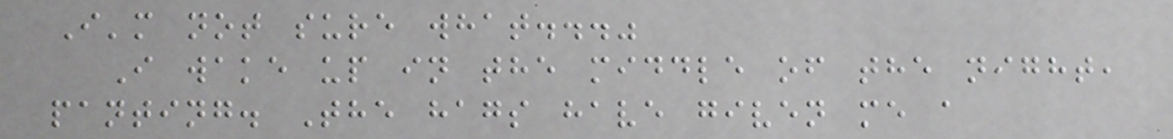I'm not sure what..."
I wake up in the middle of the night,
panting. The hags have given me a
